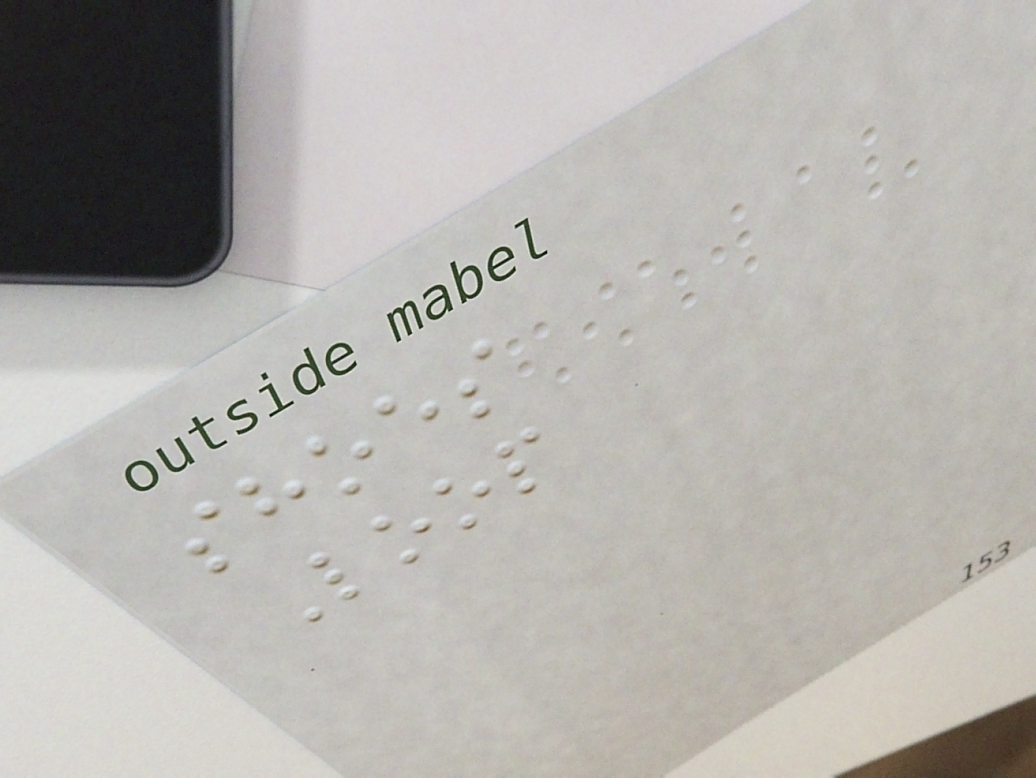shoes
Loop
